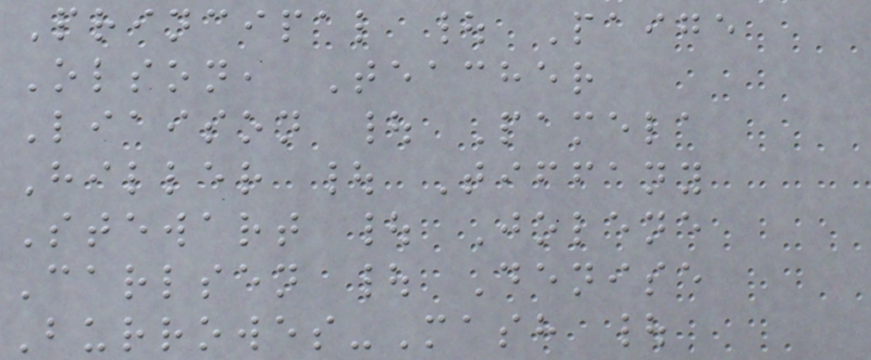Principal | Paige
Olson, Teacher
Liaison | Pamela
Hiller | Tiffany
Stewart | Jolene
Carlsen | Denise
Burrowes-Mash |
